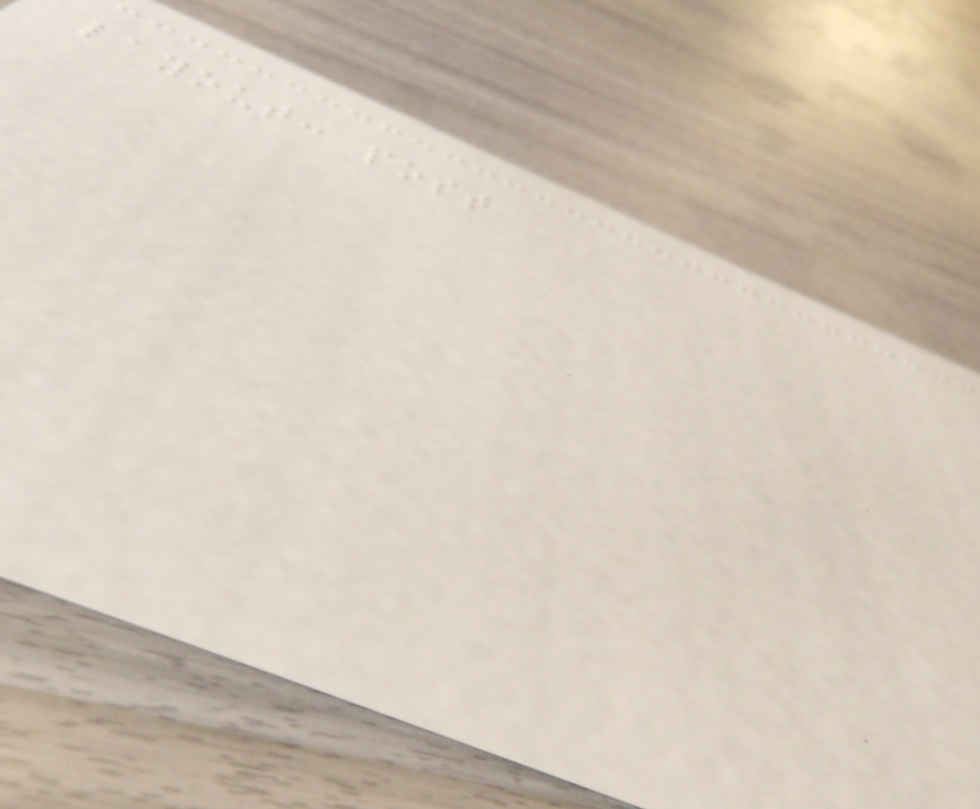layout: post
